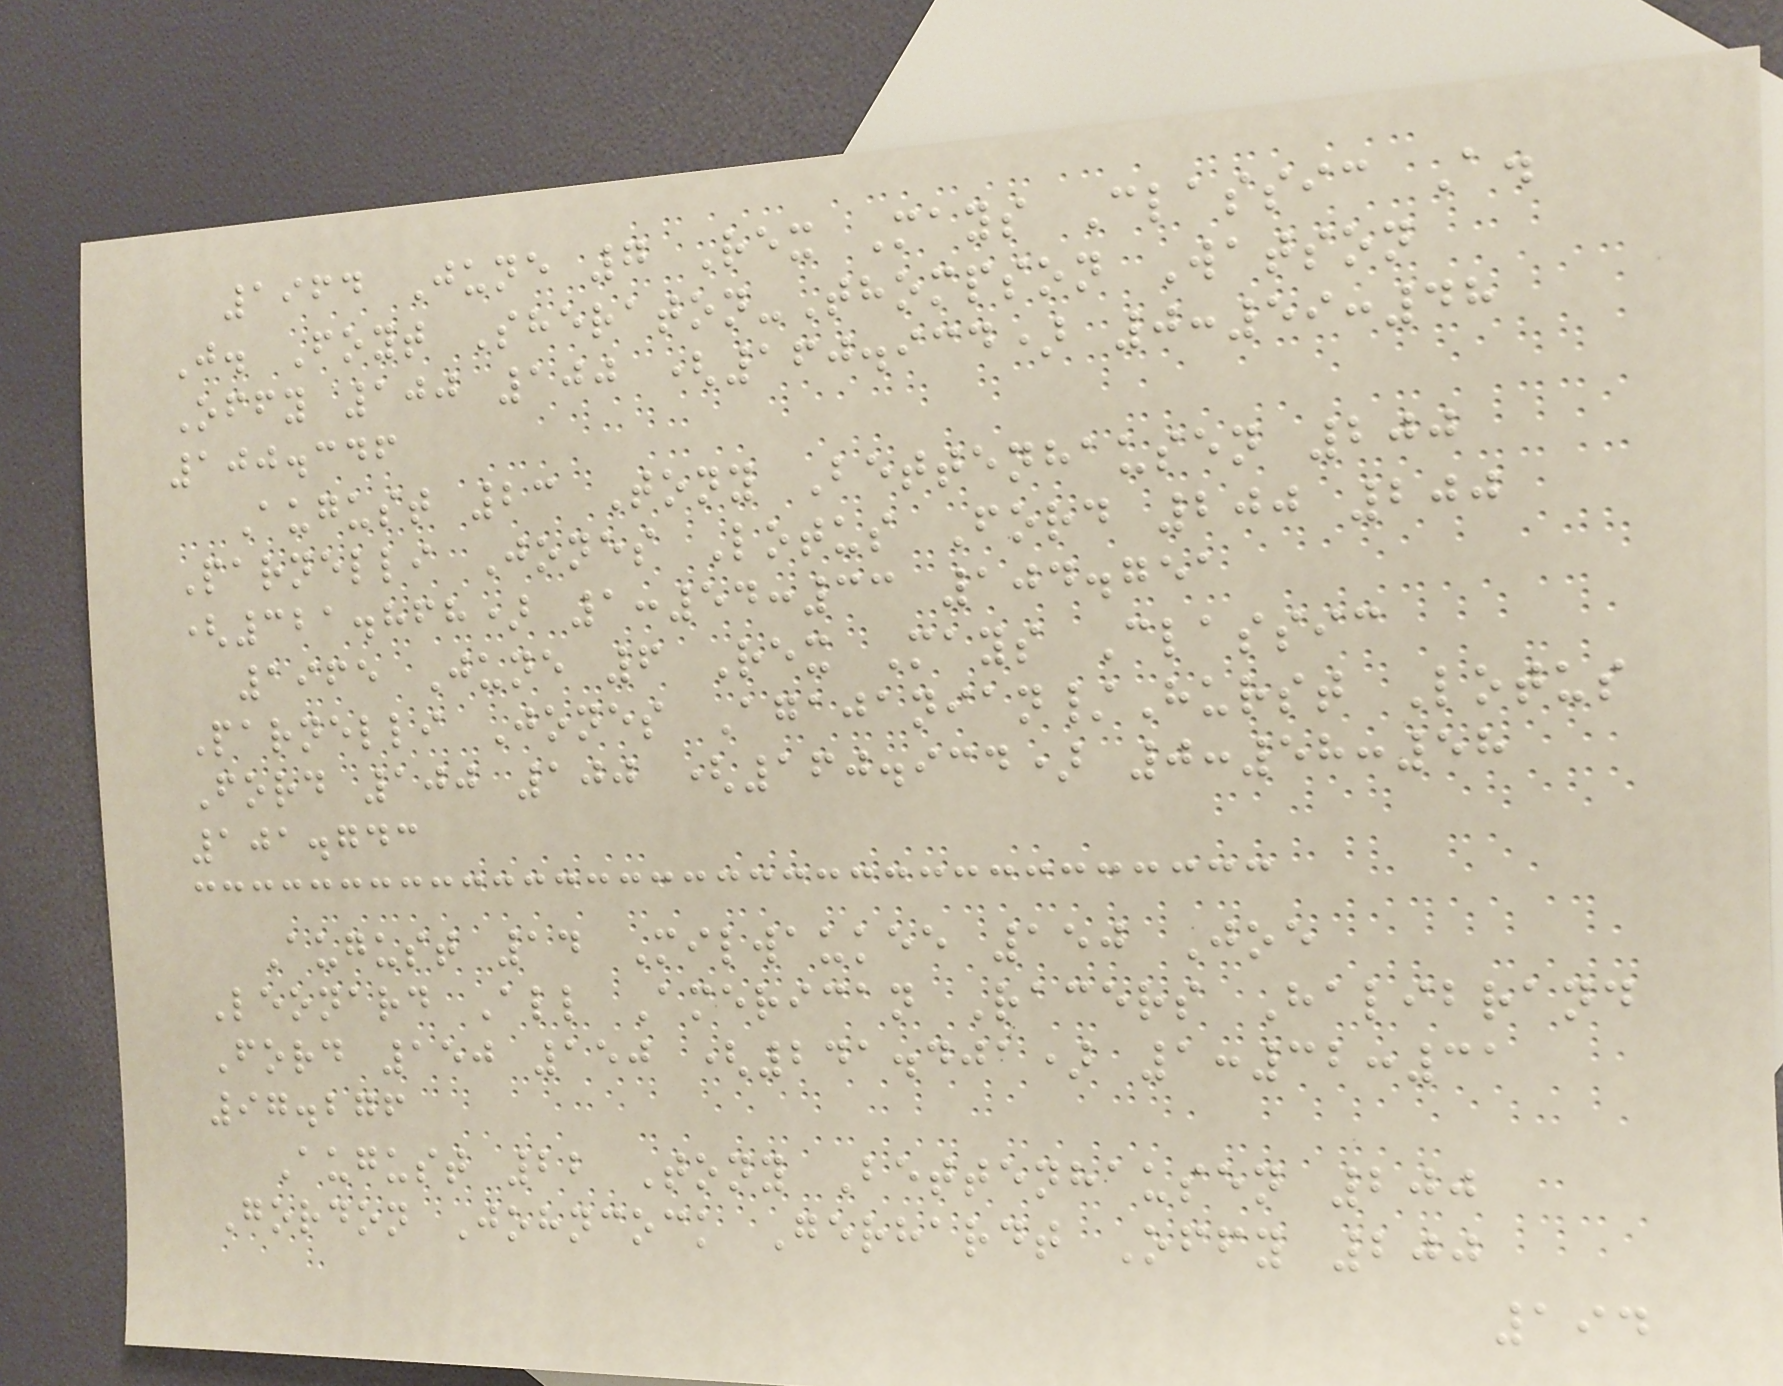1964 June 7 Rex Mays Classic A.
J. Foyt Sheraton-Thompson Watson
Offy 100 100 (160.934) 0:59:48
100.346
August 23 Tony Bettenhausen 200
Parnelli Jones Lotus Ford 200 200
(321.868) 1:54:33 104.751
1965 June 6 Rex Mays Classic
Parnelli Jones Agajanian/Hurst Lotus
Ford 100 100 (160.934) 0:58:58
101.743
August 14 Milwaukee 150 Joe
Leonard All American Racers Halibrand
Ford 150 150 (241.401) 1:32:31
97.276
August 22 Tony Bettenhausen 200
Gordon Johncock Gerhardt Offy 200
194
